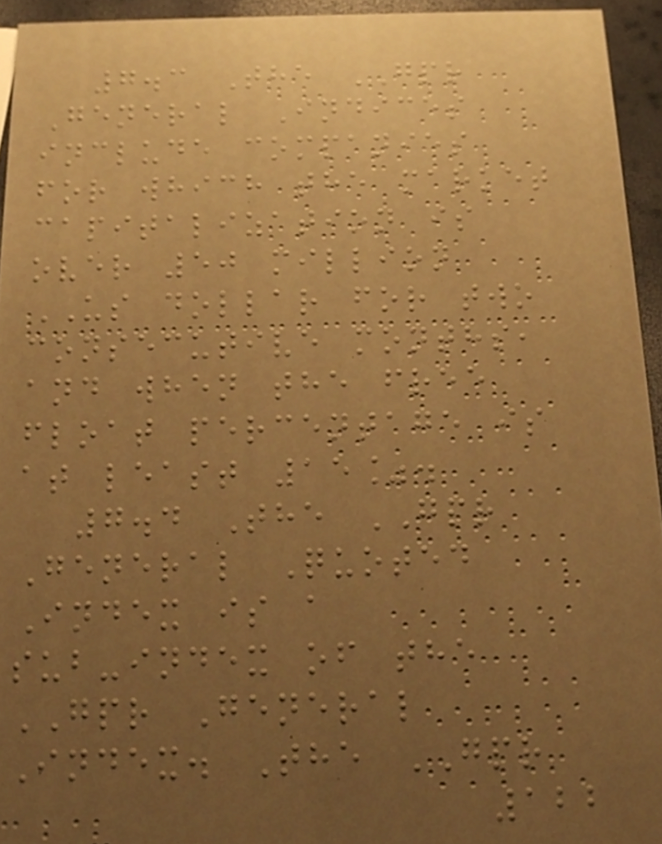7.3 The GPR
General Indices
include companies
for which the market
capitalization is
over 50 million
US dollar for two
consecutive months,
and when the free
float percentage is
at least 15%.
7.4 The GPR
General Quoted
Index is a
sub-index of the
GPR General
Index. The GPR
122
